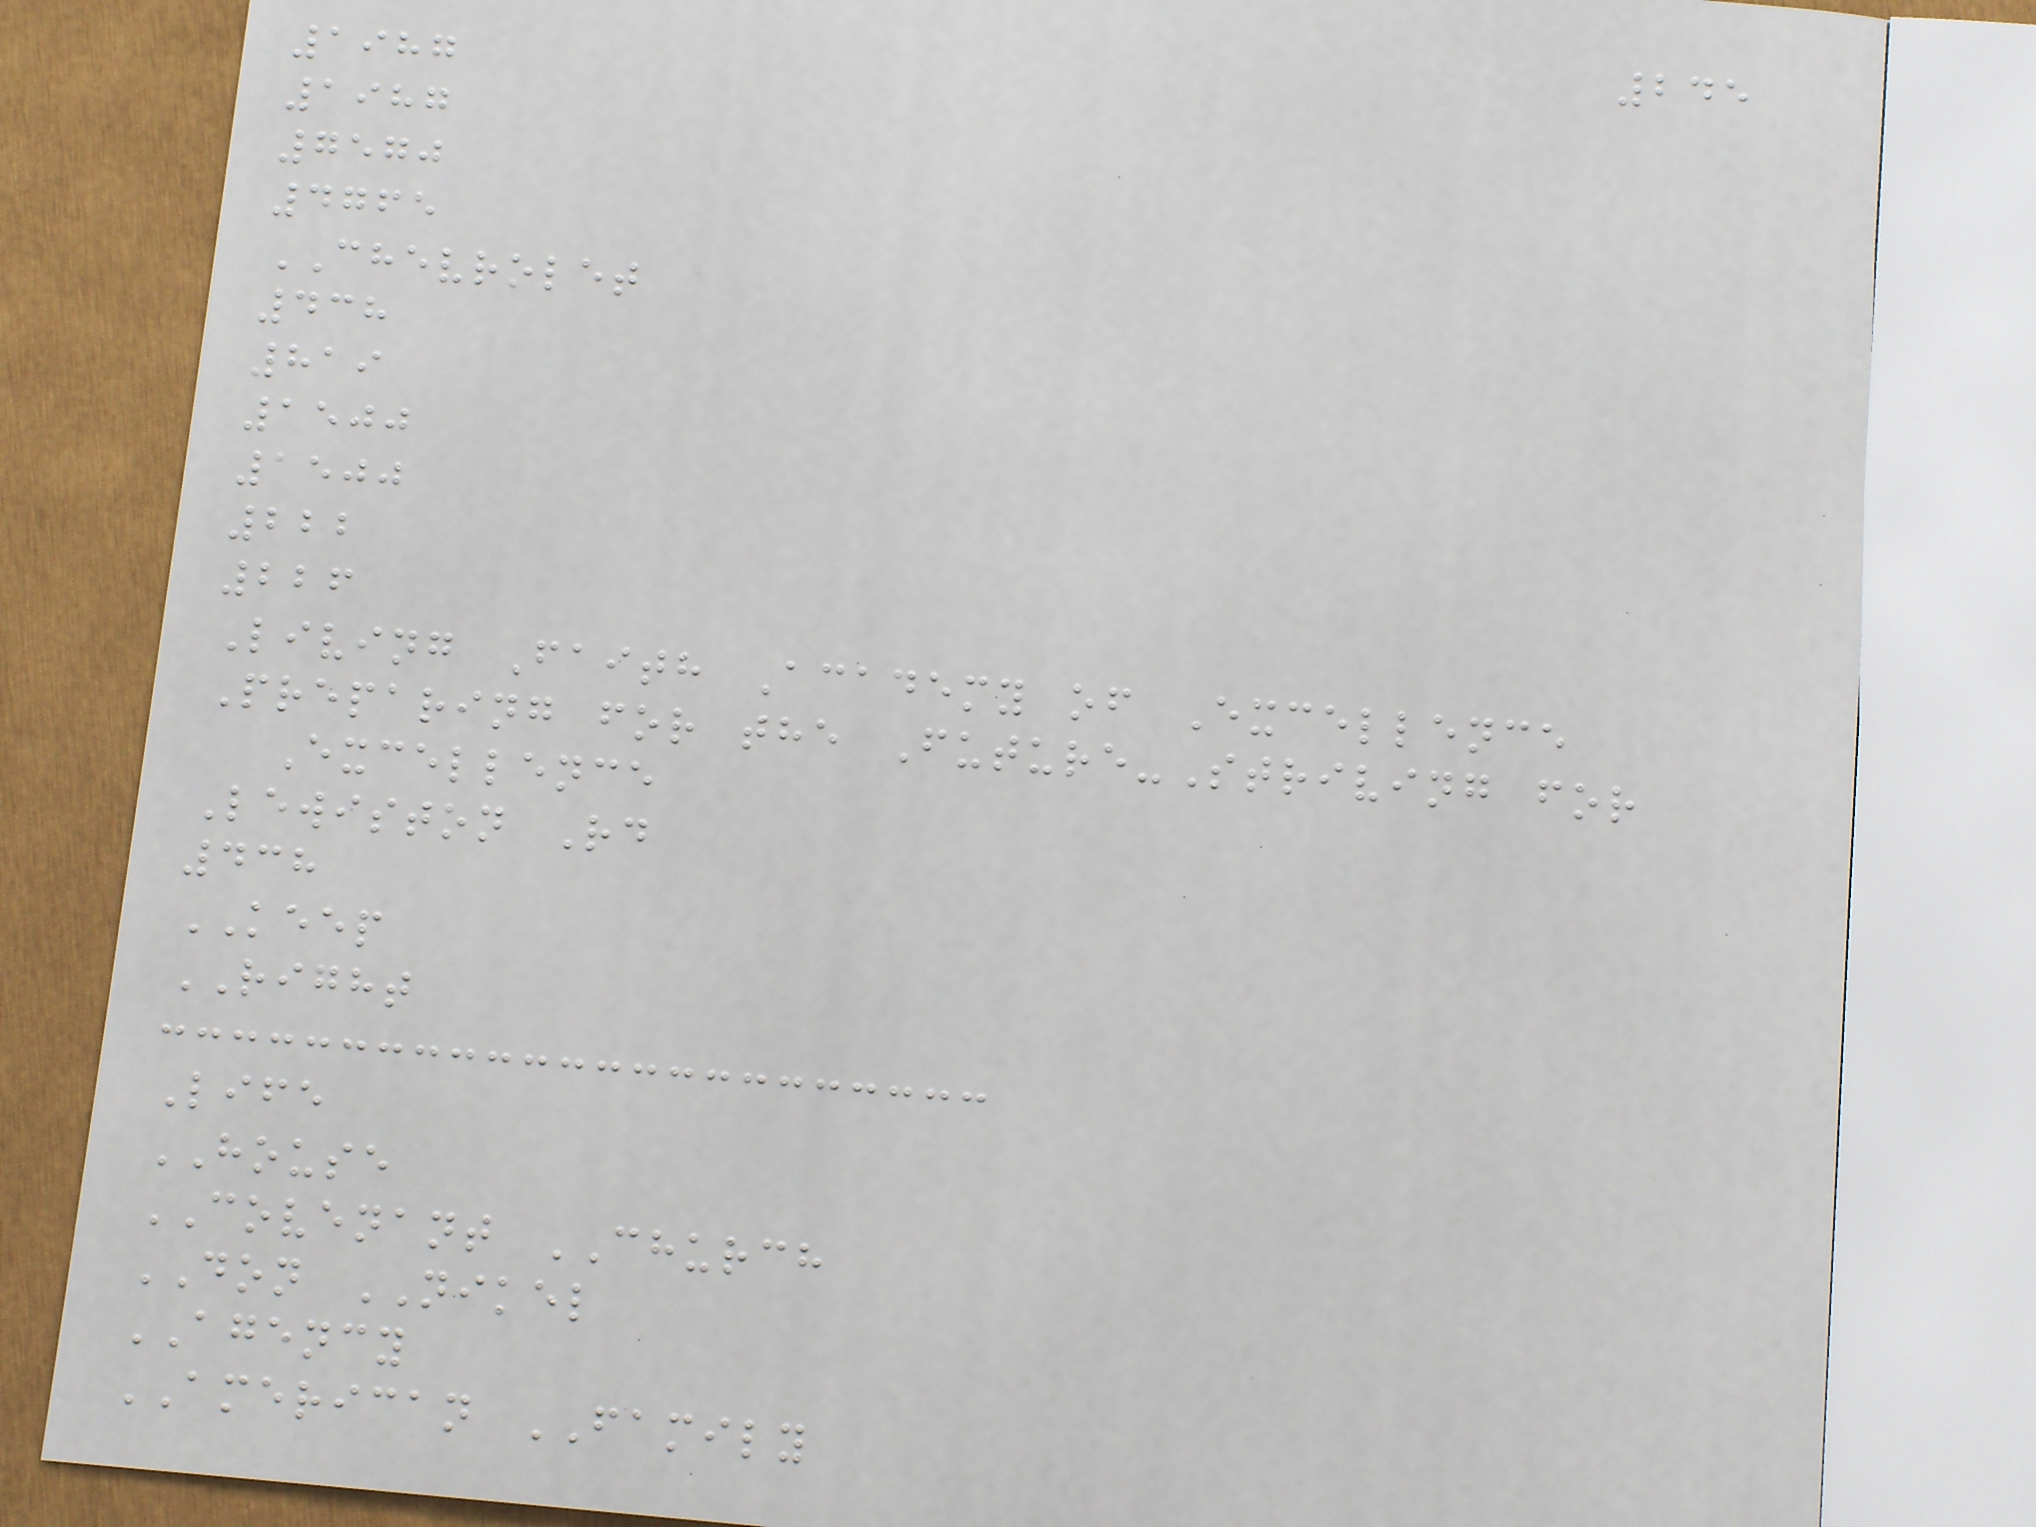245
1987
1987
7570
4765
CHEVROLET
438
819
1500
1500
222
226
Living Faith Academy of Excellence
Preparing for the Future-Striving for
Excellence
Lewiston Rd
438
KEEP
RIGHT
Life
HOUSE
COVENANT CHURCH
DON NIKEL
AGENCY
AMERICAN FAMILY
